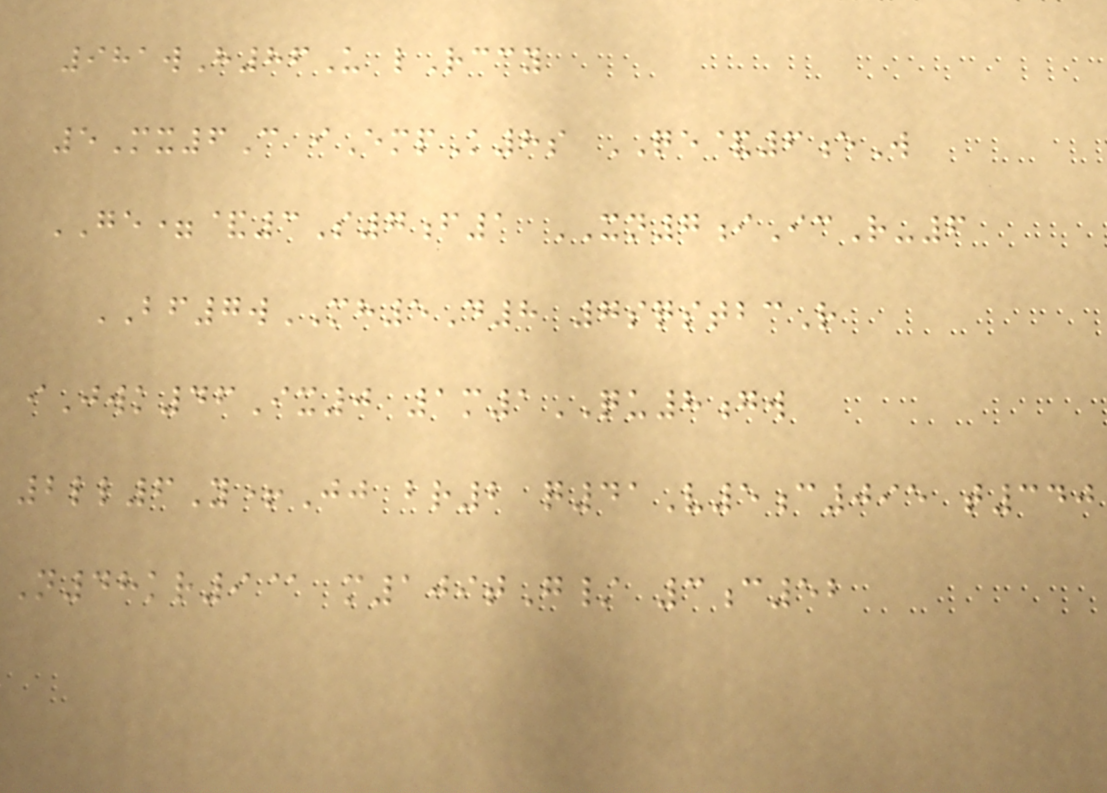981wH86U lRccy
5Mx6C iEmpK8s QE&6eW
GE=&3S7f1 XN7iIcR-6
BF7wMH5D8 7sqstbcR
iJwk46Ix0 1m1QU8gw
2ll6Y+Jj br2 q41V5c095 t340
N48kr9@ m109tG/ 3c52
